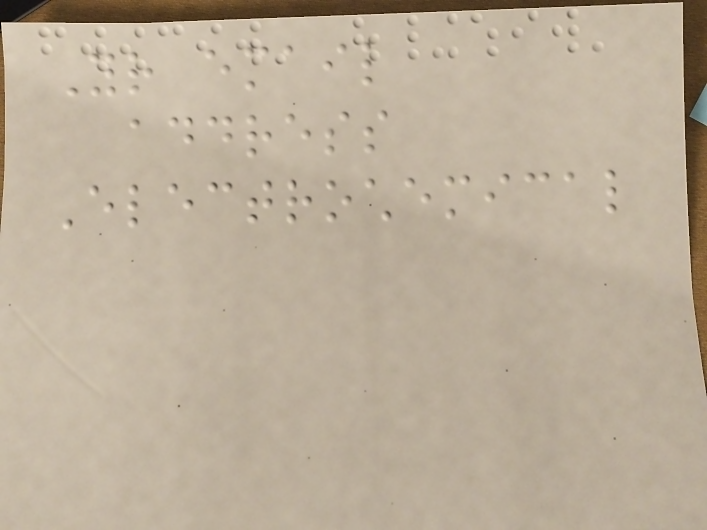Your email
address
Electrochemical
